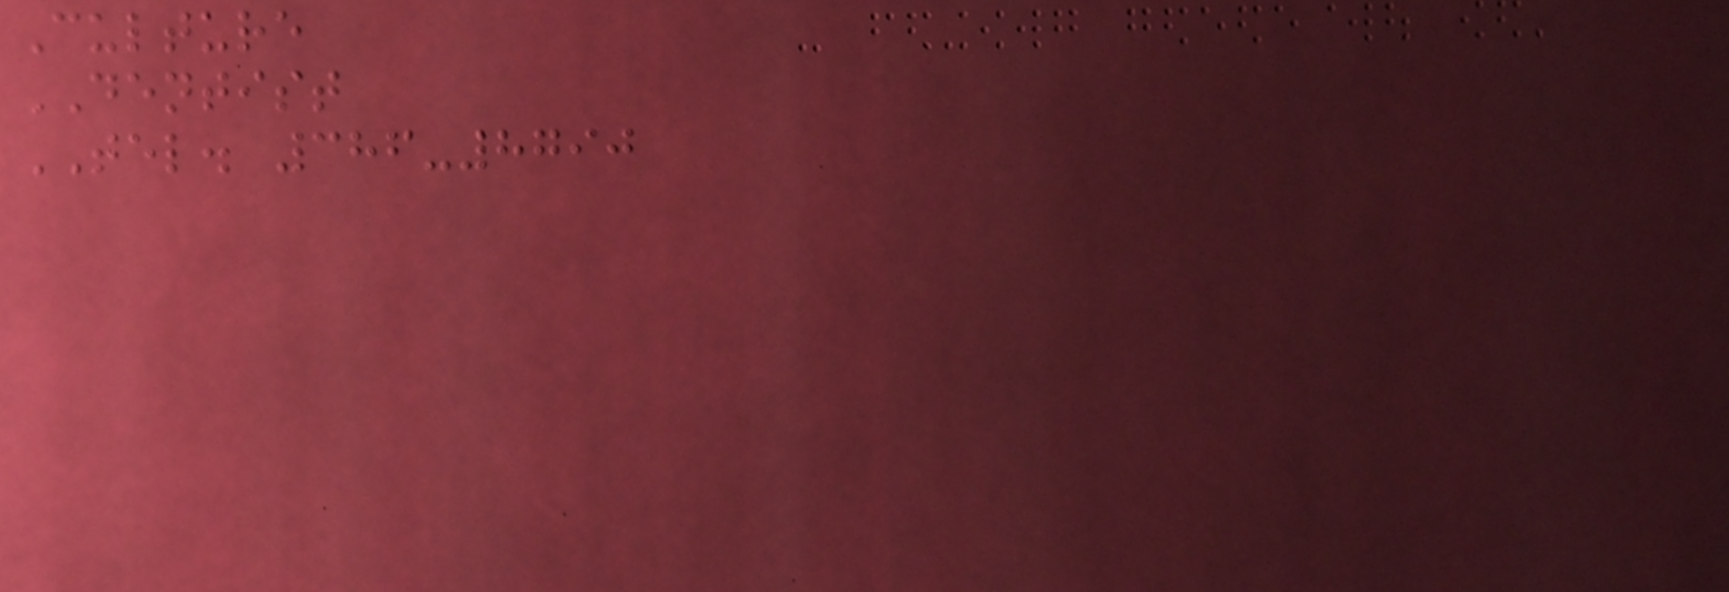Culture
DENTIST
TEL. 386-8790
